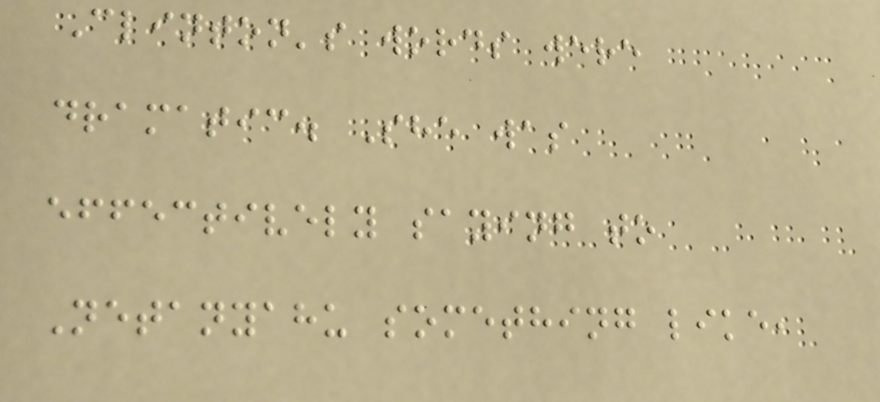Clinton's words were
dramatic. She was
effectively saying to
Netanyahu something like,
